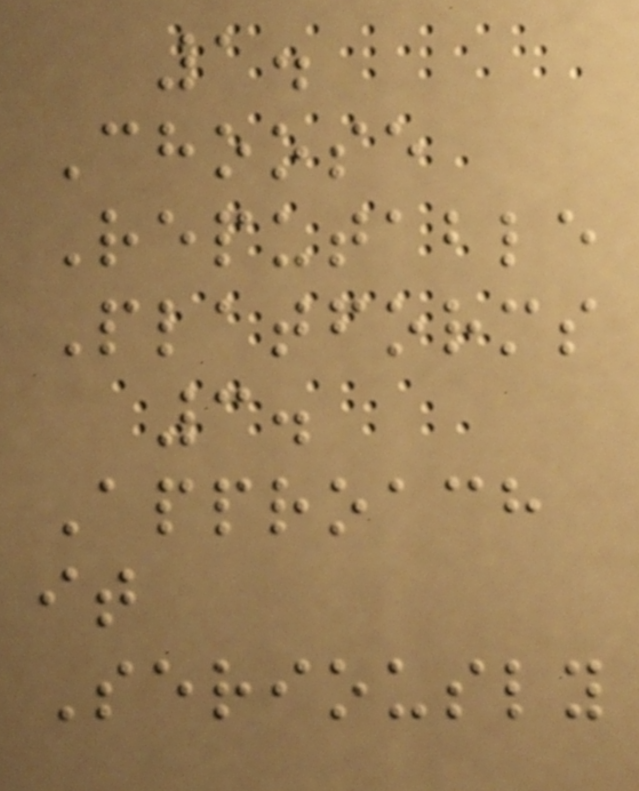1.
Choose
Reputable
Platforms
3.
Approach
it
Seriously
